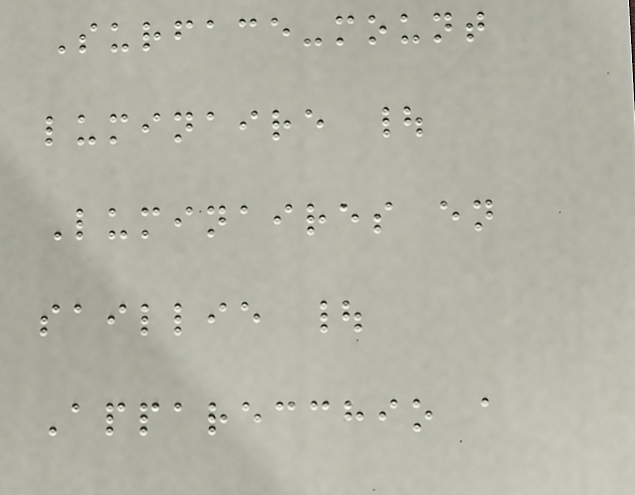Surface-mount
luminaire |
Luminaires en
saillie |
Apparecchio a
